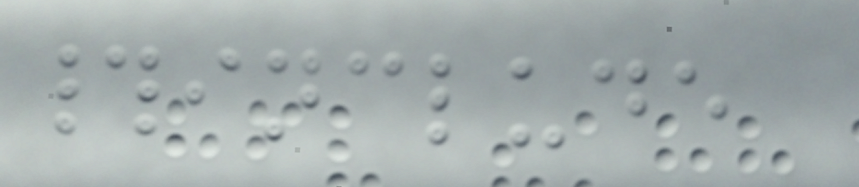#include
